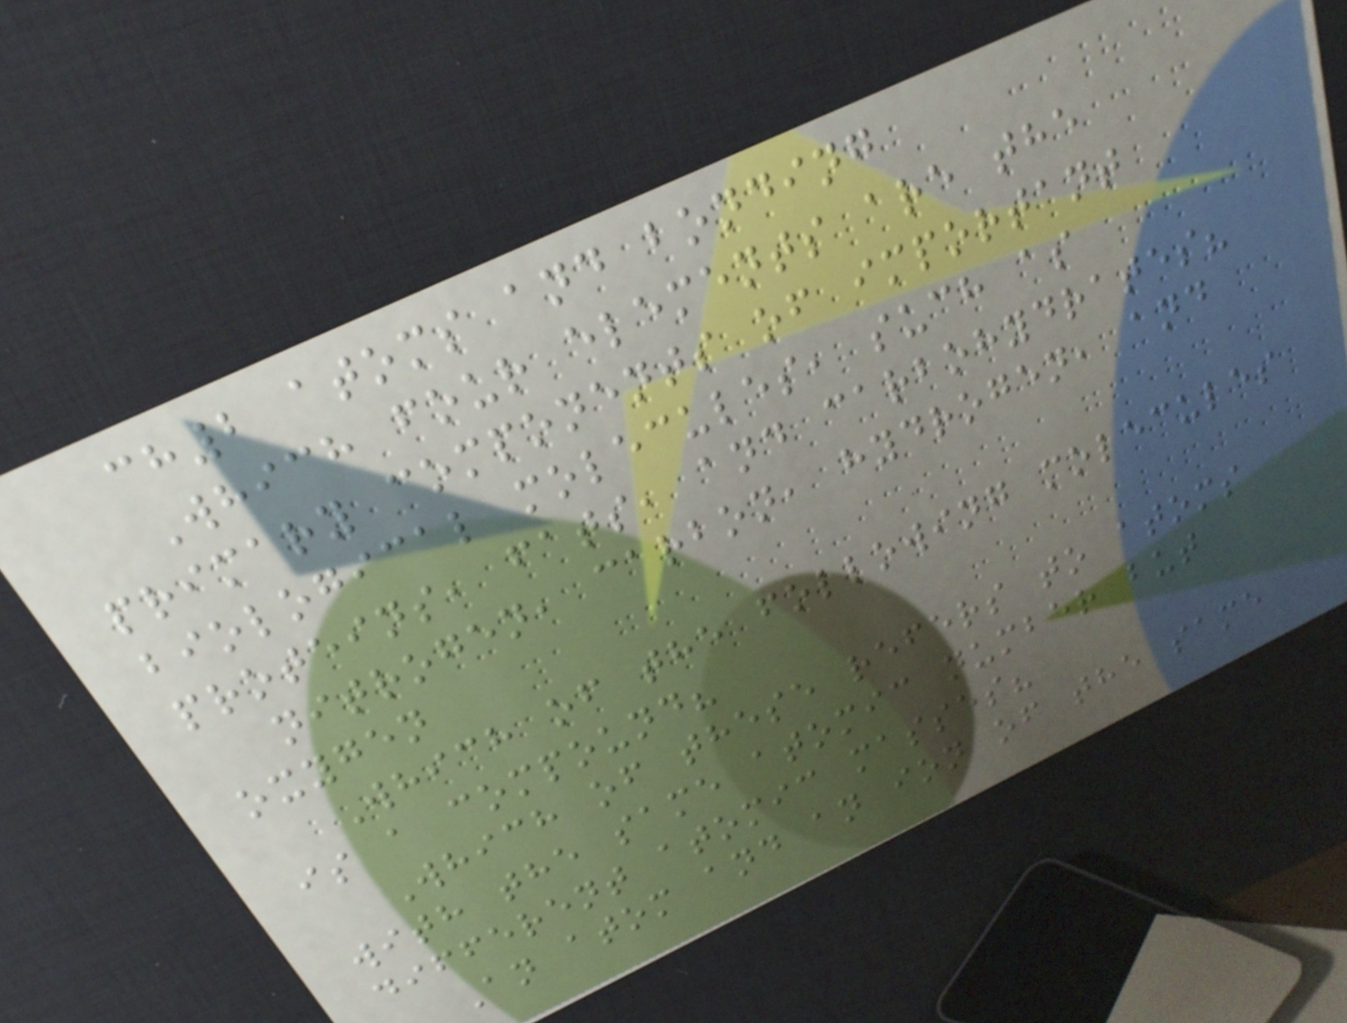ch2 atoms and bonding
Which four elements are the
primary components of important
biological molecules, such as
proteins, fats, and carbohydrates?
nitrogen, carbon, hydrogen, and
oxygen
Which of the following molecules
is a compound?
Which of these refers to atoms
with the same atomic number but
different atomic masses?
An atom and an ion of the same
